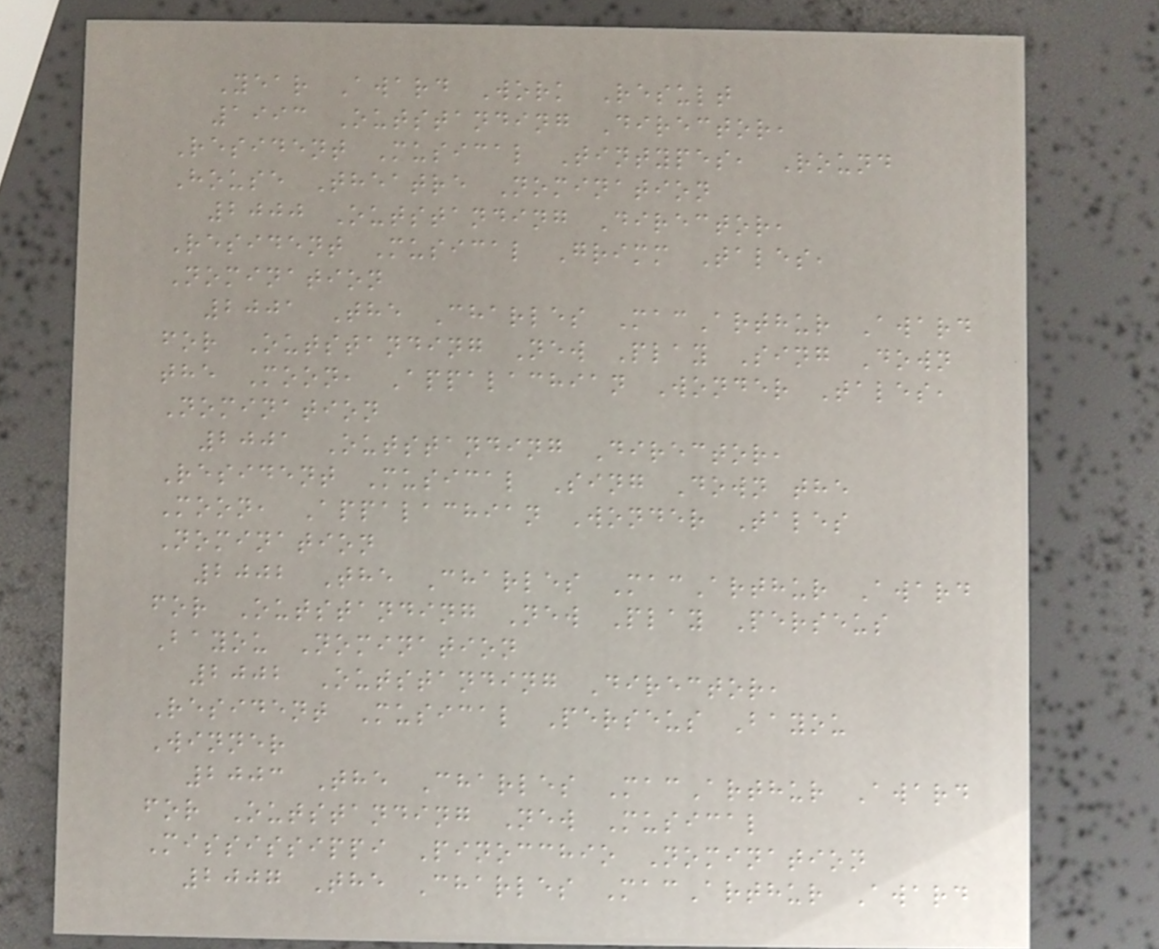Year Award Work Result
1993 Outstanding Director,
Resident Musical Tintypes, Round
House Theatre Nomination
2000 Outstanding Director,
Resident Musical Grimm Tales,
Nomination
2001 The Charles MacArthur Award
for Outstanding New Play Sing Down
the Moon, Appalachian Wonder Tales,
Nomination
2001 Outstanding Director,
Resident Musical Sing Down the
Moon, Appalachian Wonder Tales
Nomination
2002 The Charles MacArthur Award
for Outstanding New Play Perseus
Bayou Nomination
2002 Outstanding Director,
Resident Musical Perseus Bayou
Winner
2003 The Charles MacArthur Award
for Outstanding New Musical
Mississippi Pinocchio Nomination
2007 The Charles MacArthur Award
